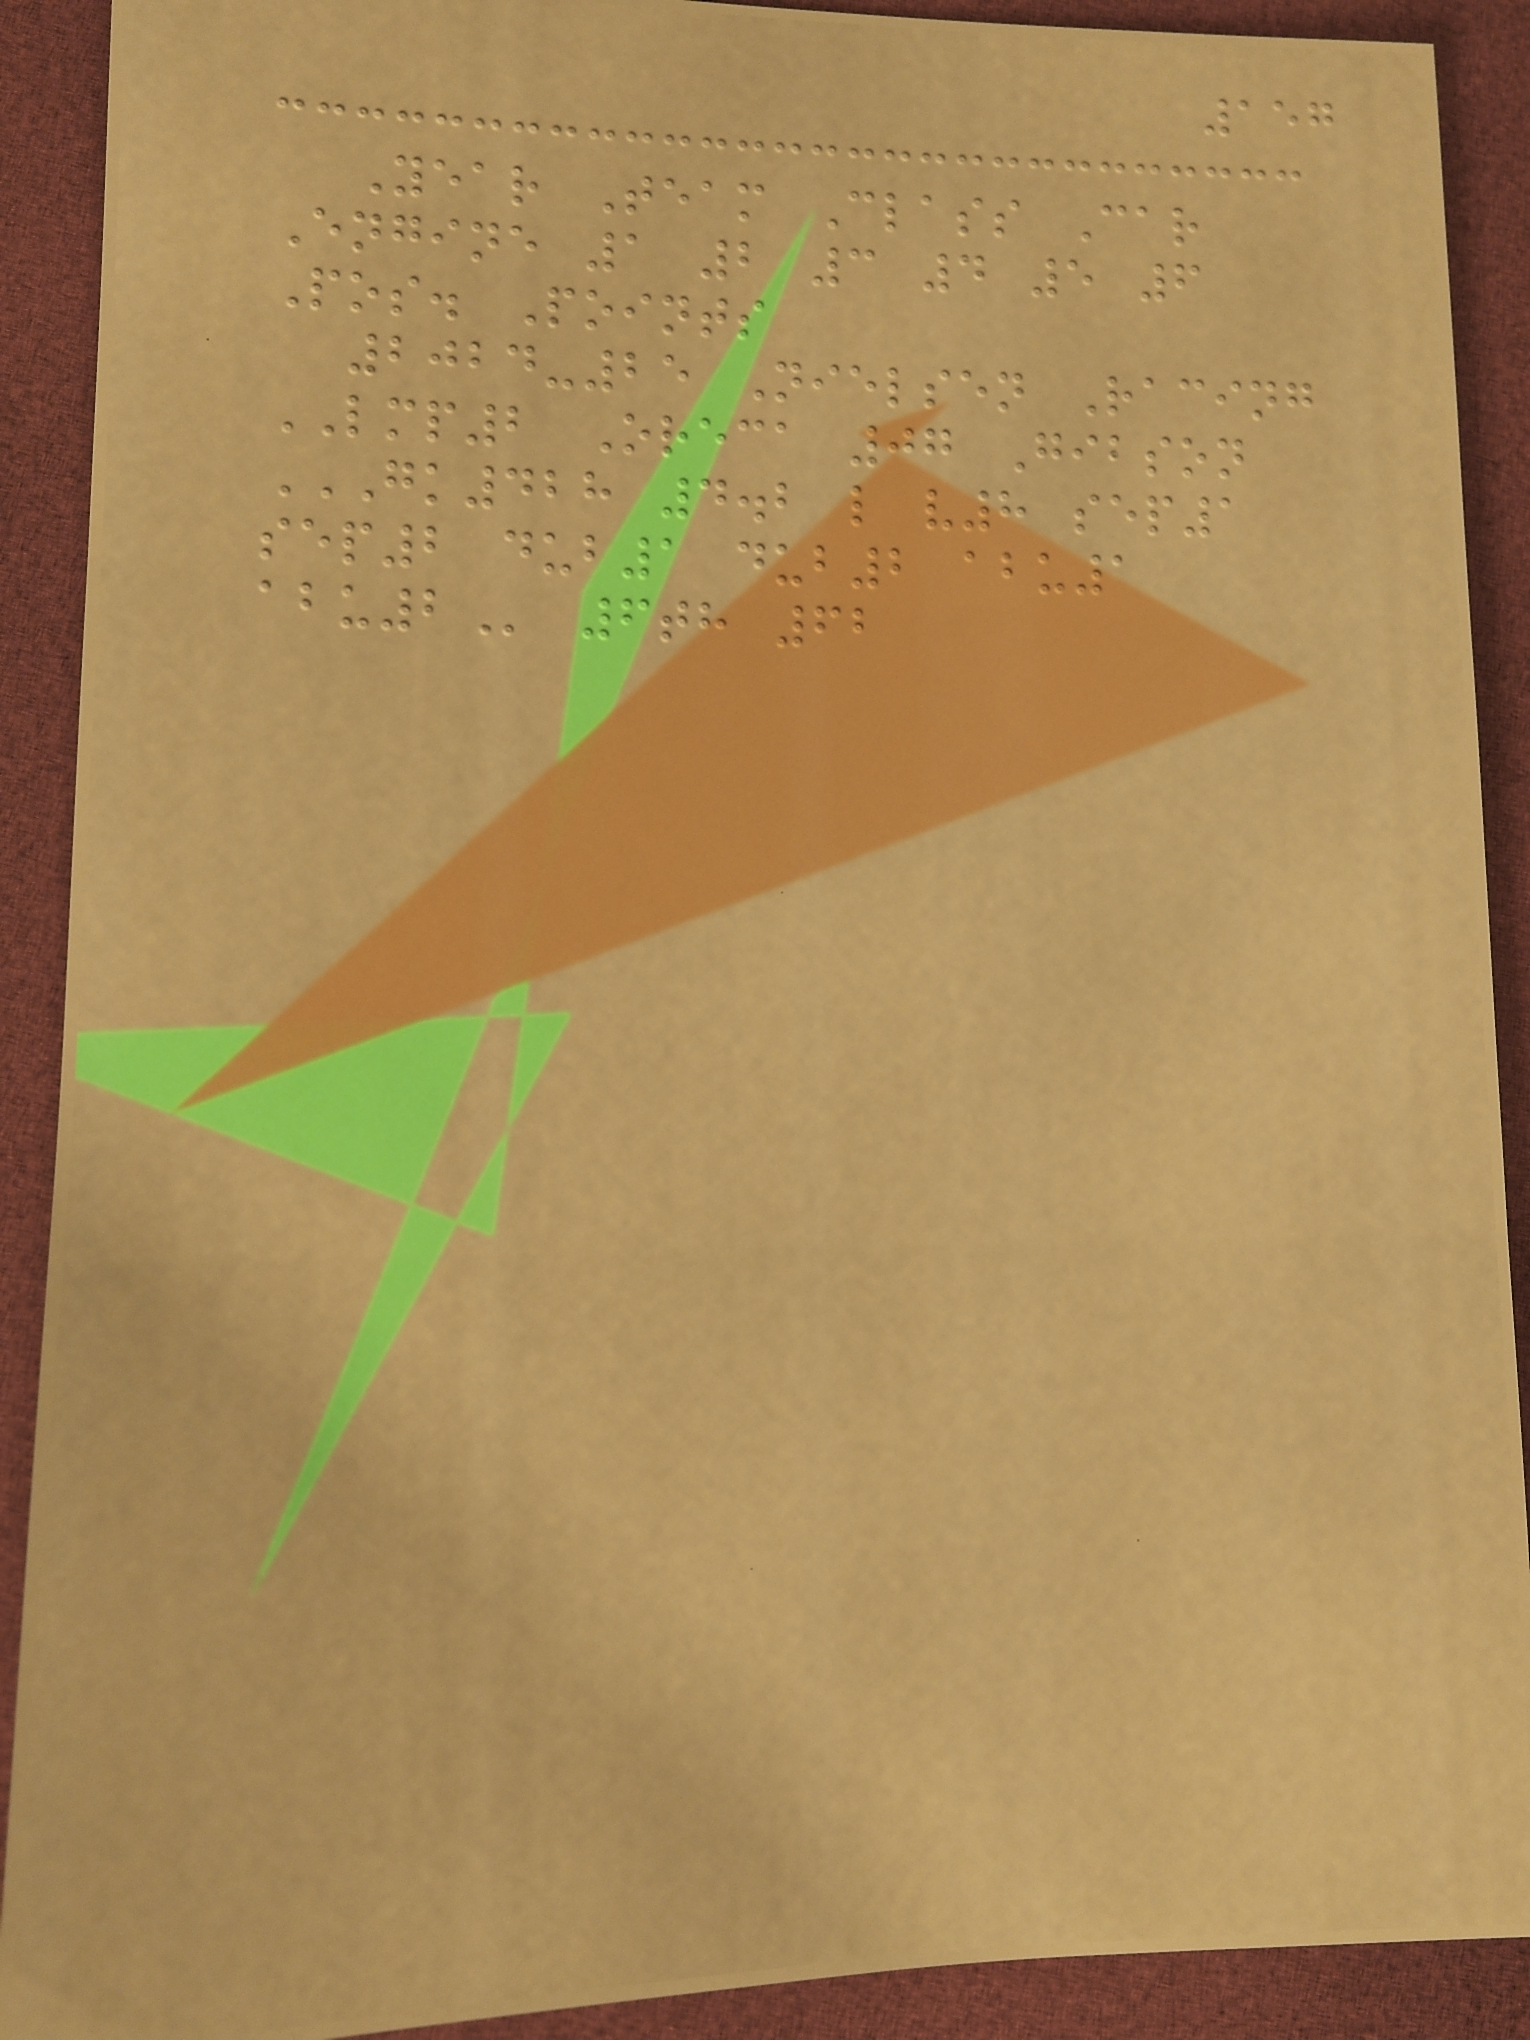157
Year Team Class Car
Engine 1 2 3 4 5 6
Pos. Points
2024-25 Nielsen Racing
LMP2 Oreca 07 Gibson
GK428 4.2 L V8 SEP1
SEP2 DUB1 DUB2 ABU1
ABU2 6th 62
